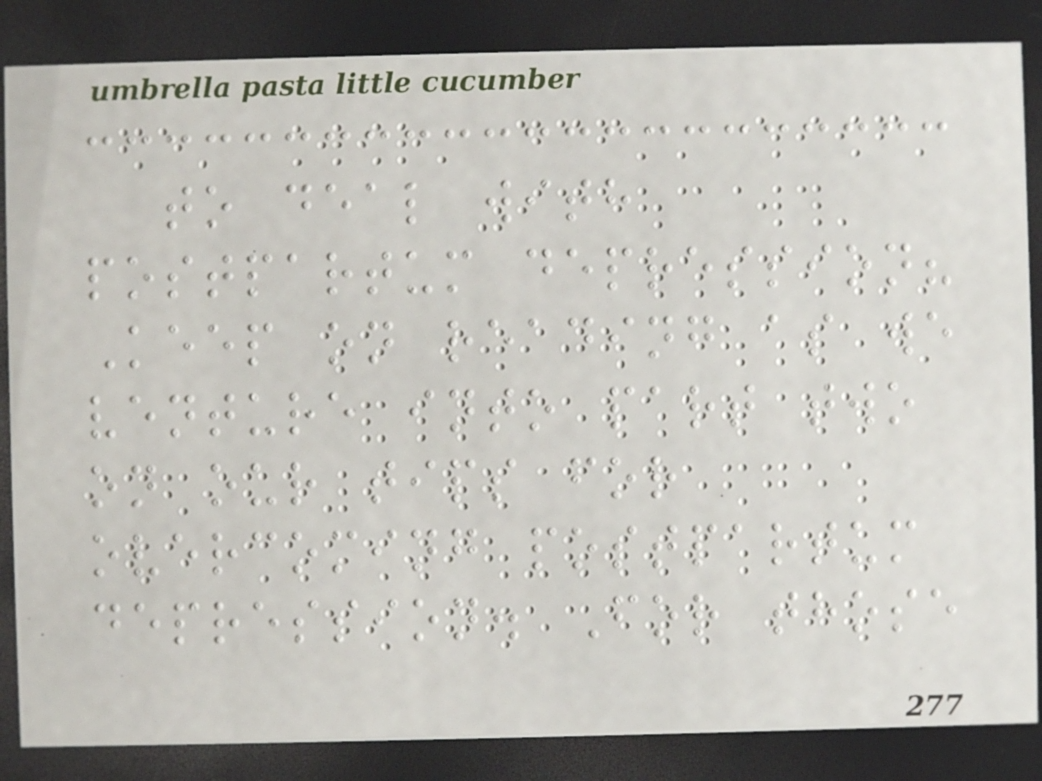to deal with
postpartum depression?
Keep on reading as we
venture into part two
on our tips for
overcoming postpartum
depression. For those
